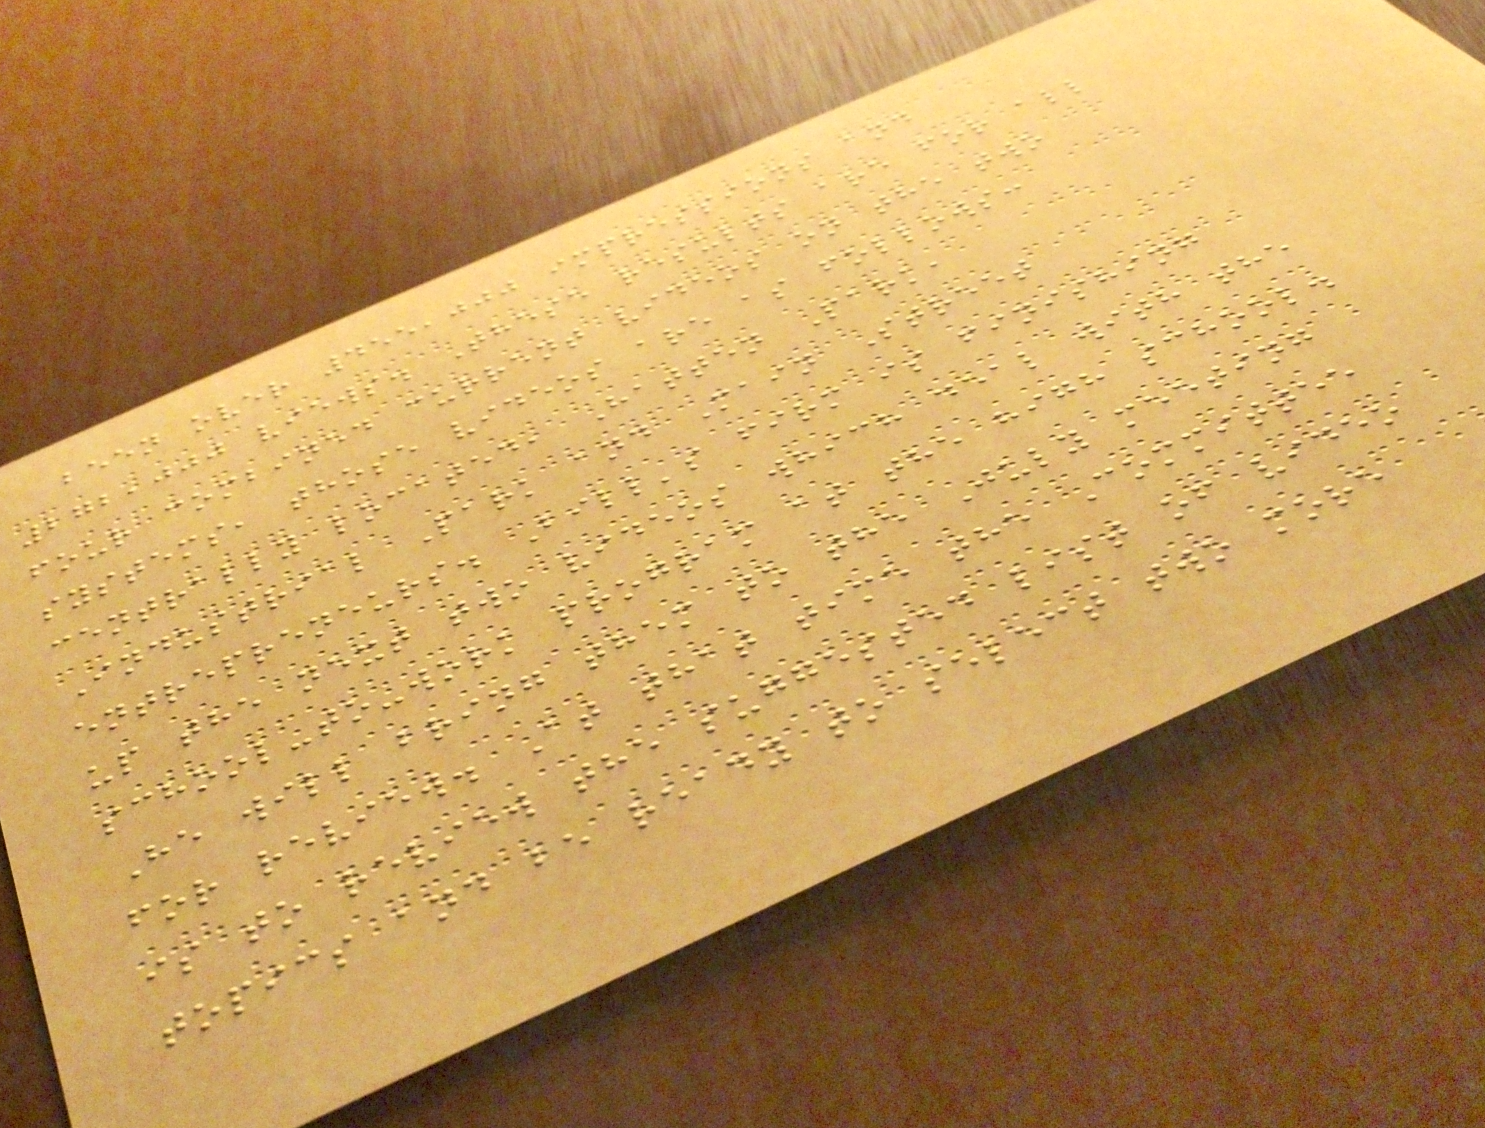been over 455,000 impressions and
272,000 views. These results are for all
four combined current videos on the two
systems, those videos are as follows:
centrally located, Hatten Park,
Industrial Park and Main Street
entrepreneurs. Bill's firm is finishing
up the next two videos which deal with the
school-to-work program at the high school.
He will bring them to the July meeting
for review. At that time the Committee
is to review the suggested list of video
topics and be ready to select two more
